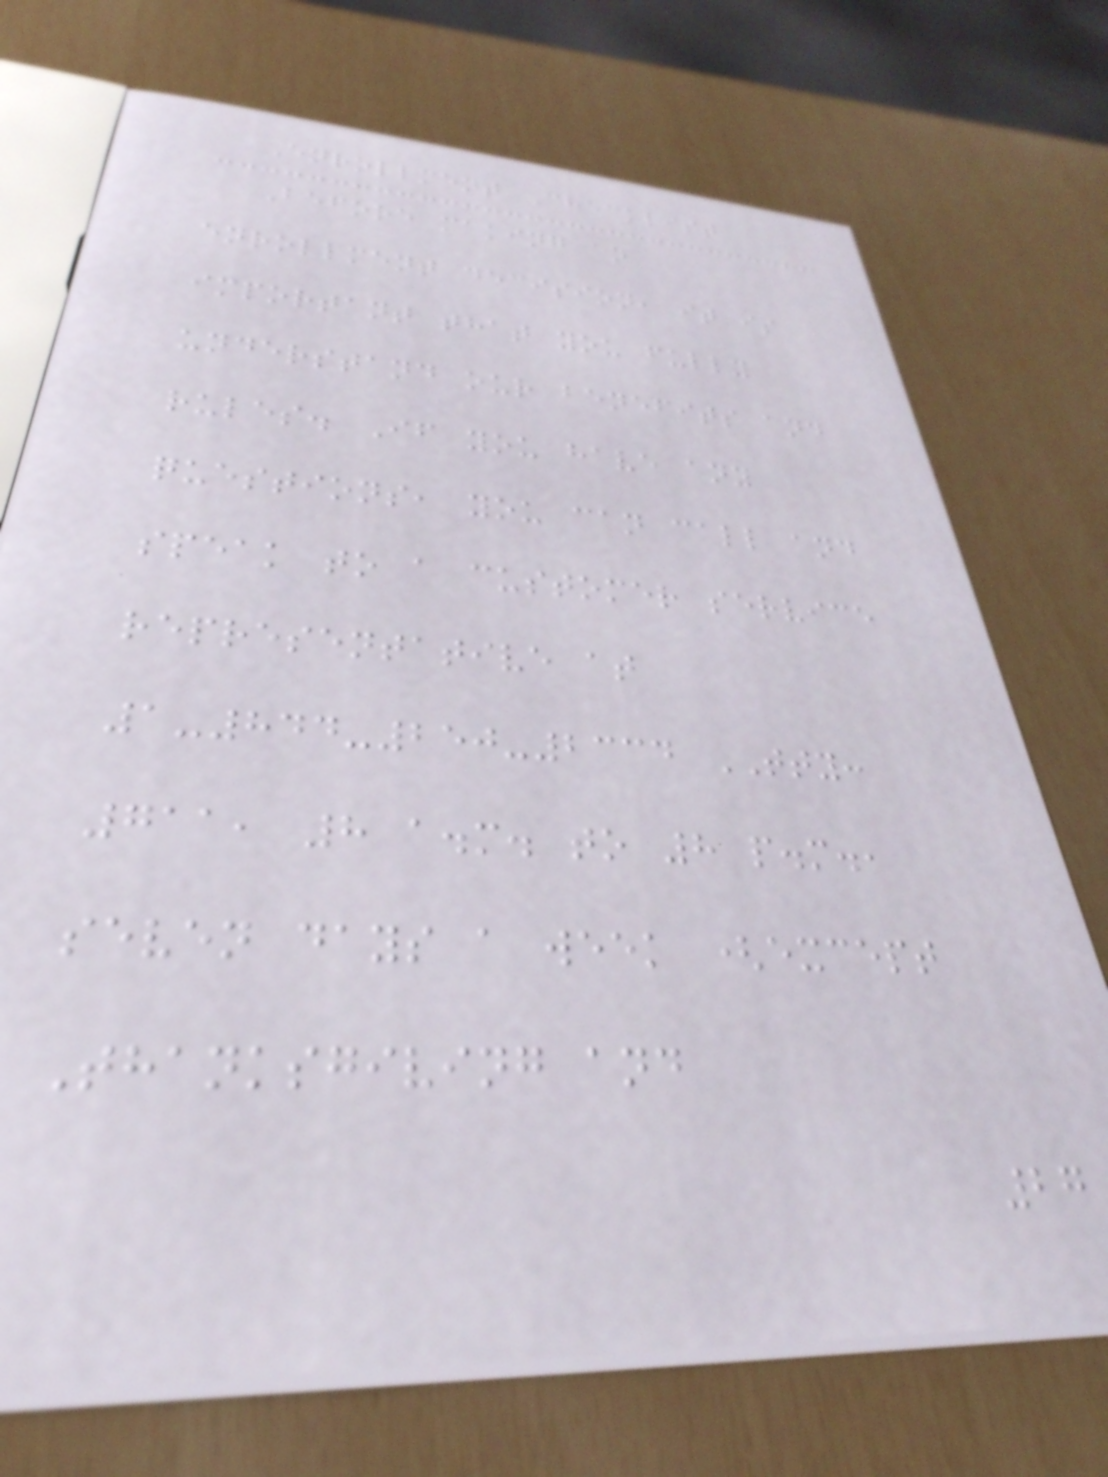Enrollment Checklist
Before making an
enrollment decision, it is
important that you fully
understand our benefits and
rules. If you have any
questions, you can call and
speak to a customer service
representative at
1-844-250-2334 TTY:
711, 8 a.m. to 8 p.m.,
seven days a week (except
Thanksgiving and
27
